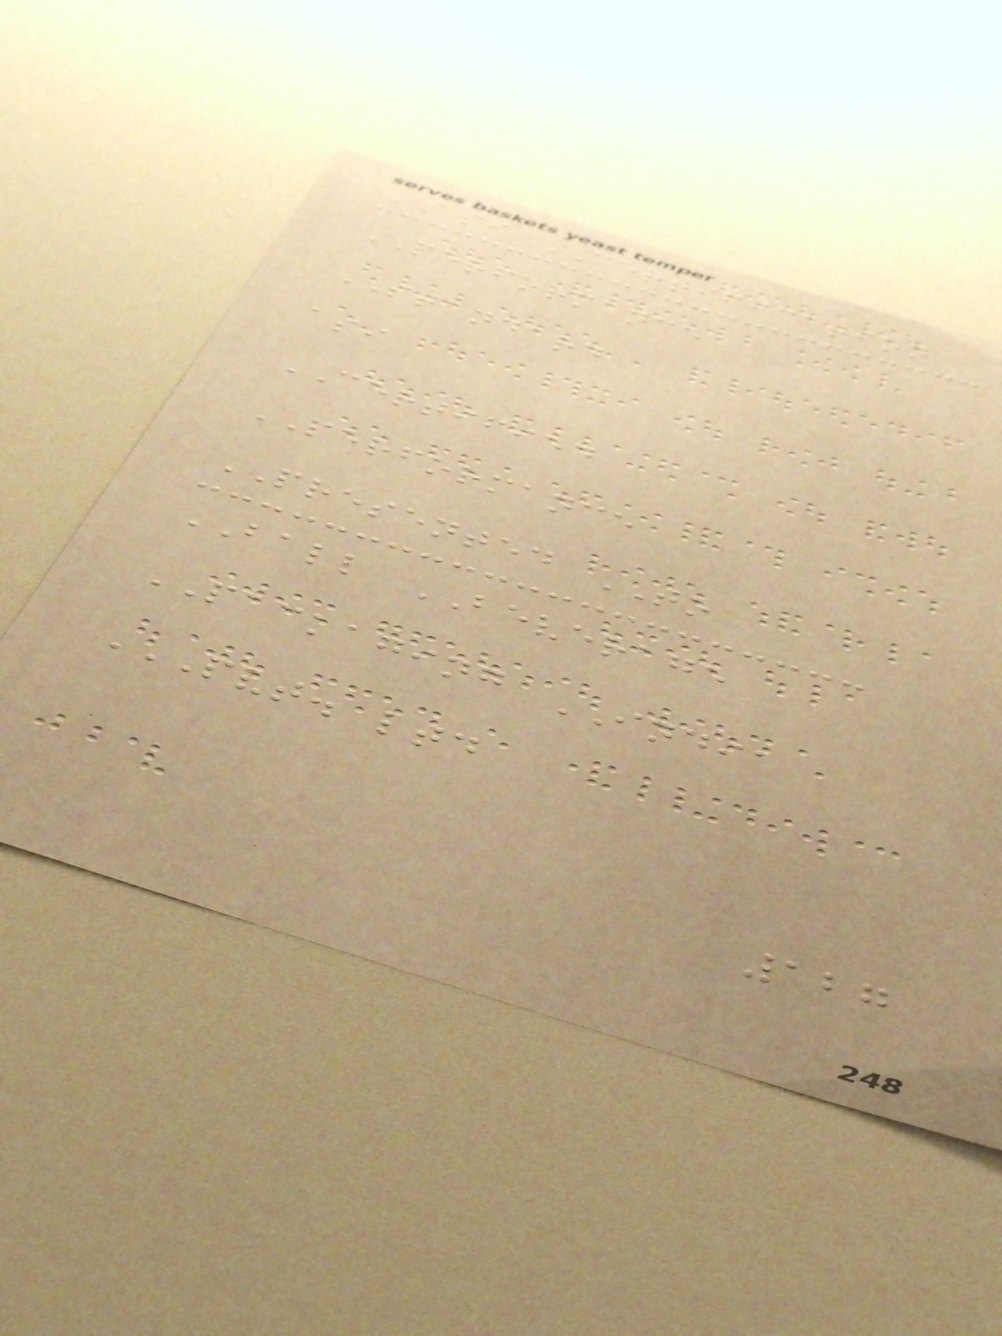ASI CERTIFICATION
PERFORMANCE
STANDARD
asi
CERTIFIED
PERFORMANCE
PRESENTED TO
BALL BEVERAGE
PACKAGING INDIA
PVT. LTD
127
